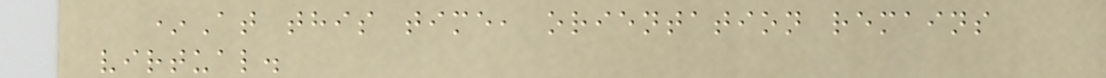*At this time, orientation remains
virtual.
